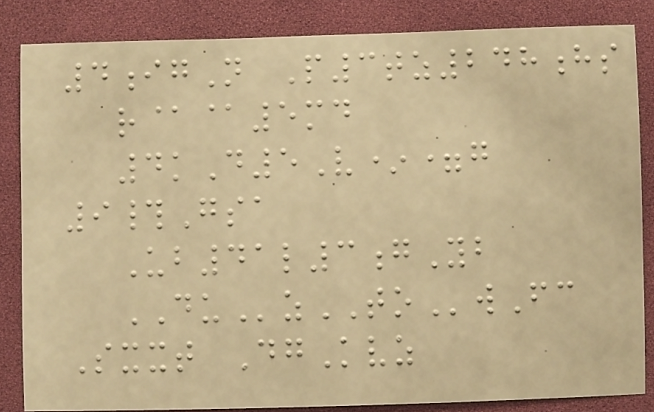4igN P3tz248hs
r@@5md
4kD5V*=g
9#Gsa
Ub41l3gYb
DUzTOwFc
Sxxt DgKvz
